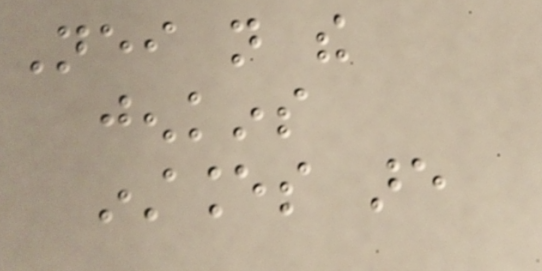Neither not the
jenkins
instances are
